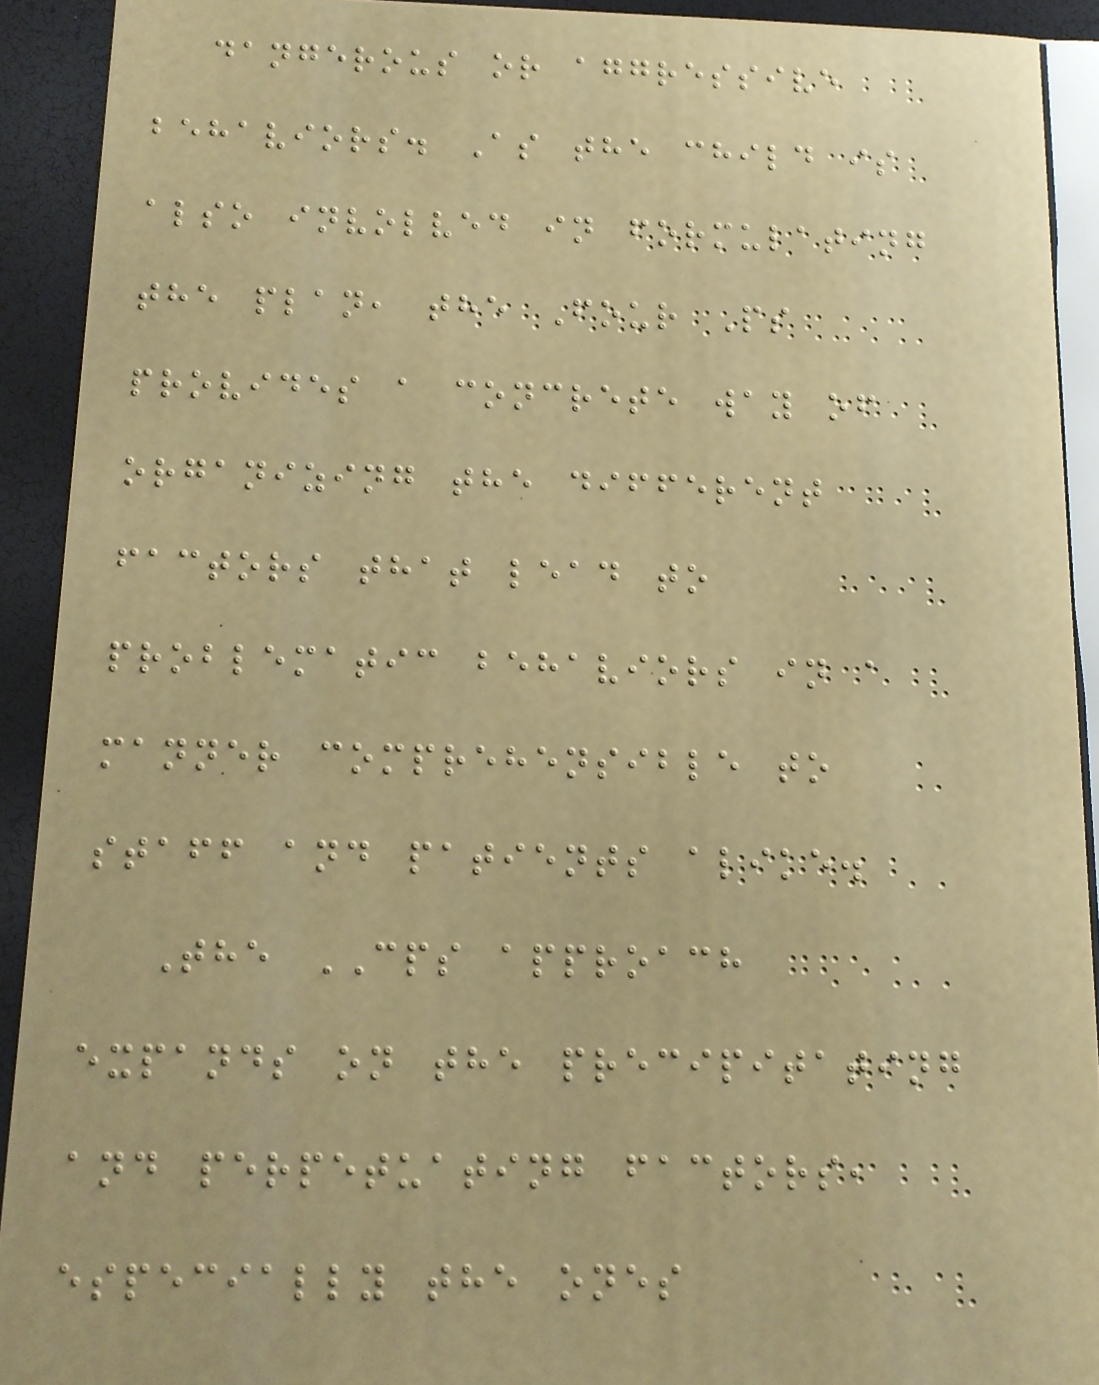dangerous or aggressive
behaviors. As the child is
also involved in formulating
the plan, the Four Ps
provides a concrete way of
organizing the different
factors that lead to
problematic behaviors in a
manner comprehensible to
staff and patients alike.
The CPS approach
expands on the precipitating
and perpetuating factors,
especially the ones
